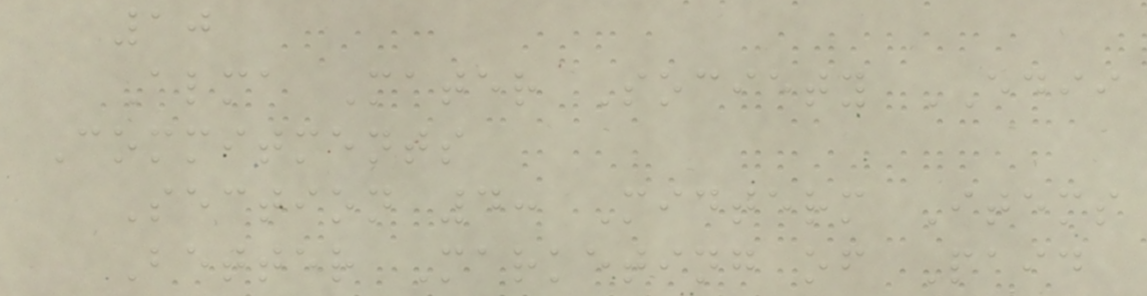10
Alma Mater Society EDII
Commitments
Section 4: Midterm Items
Better Marketing of Paid
